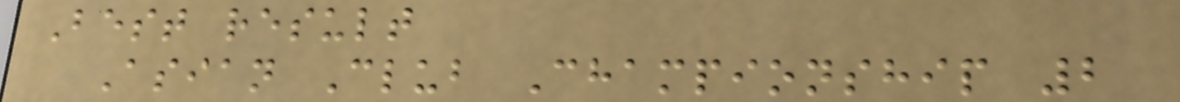Best result
Asian Club Championship 2
